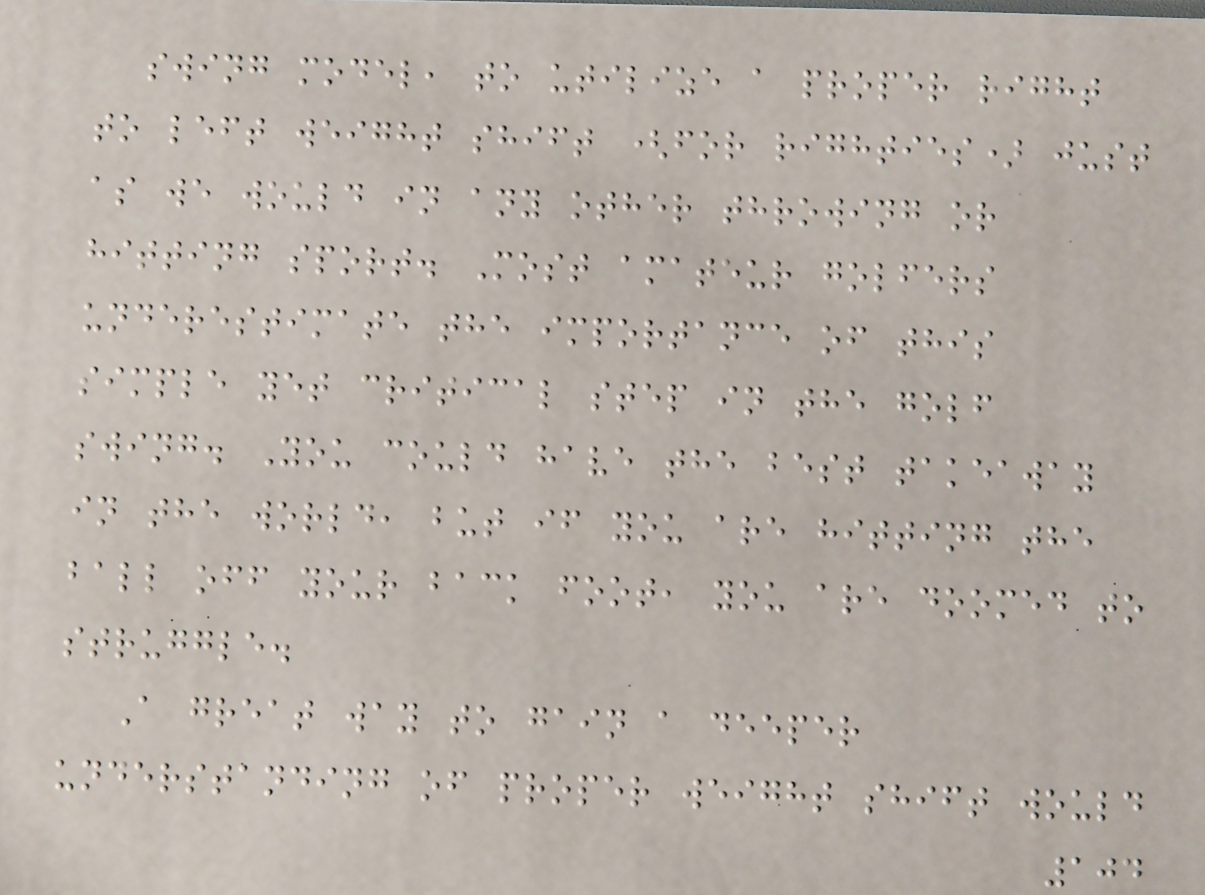swing model, to utilize a proper right
to left weight shift (for righties) just
as we would in any other throwing or
hitting sport. Most amateur golfers
underestimate the importance of this
simple yet critical step in the golf
swing. You could have the best takeaway
in the world, but if you are hitting the
ball off your back foot, you are doomed to
struggle.
A great way to gain a deeper
understanding of proper weight shift would
104
